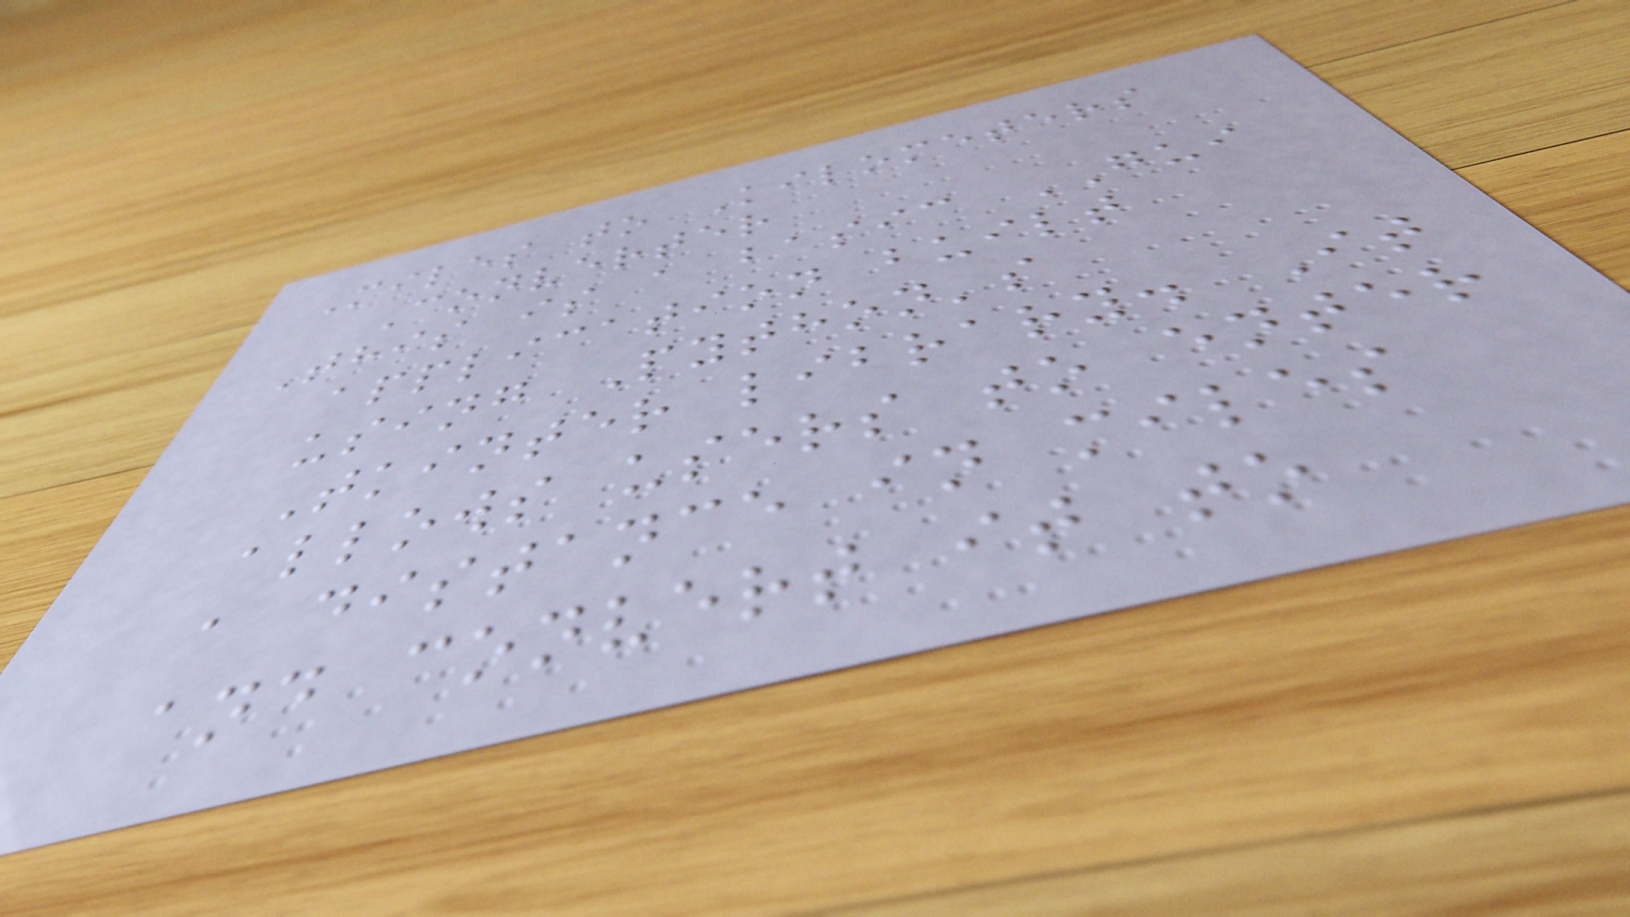Miles to Kilometers
Converter
This is a basic GUI
application built
using Python's
Tkinter library. It
allows users to enter
a distance in miles
and convert it to
